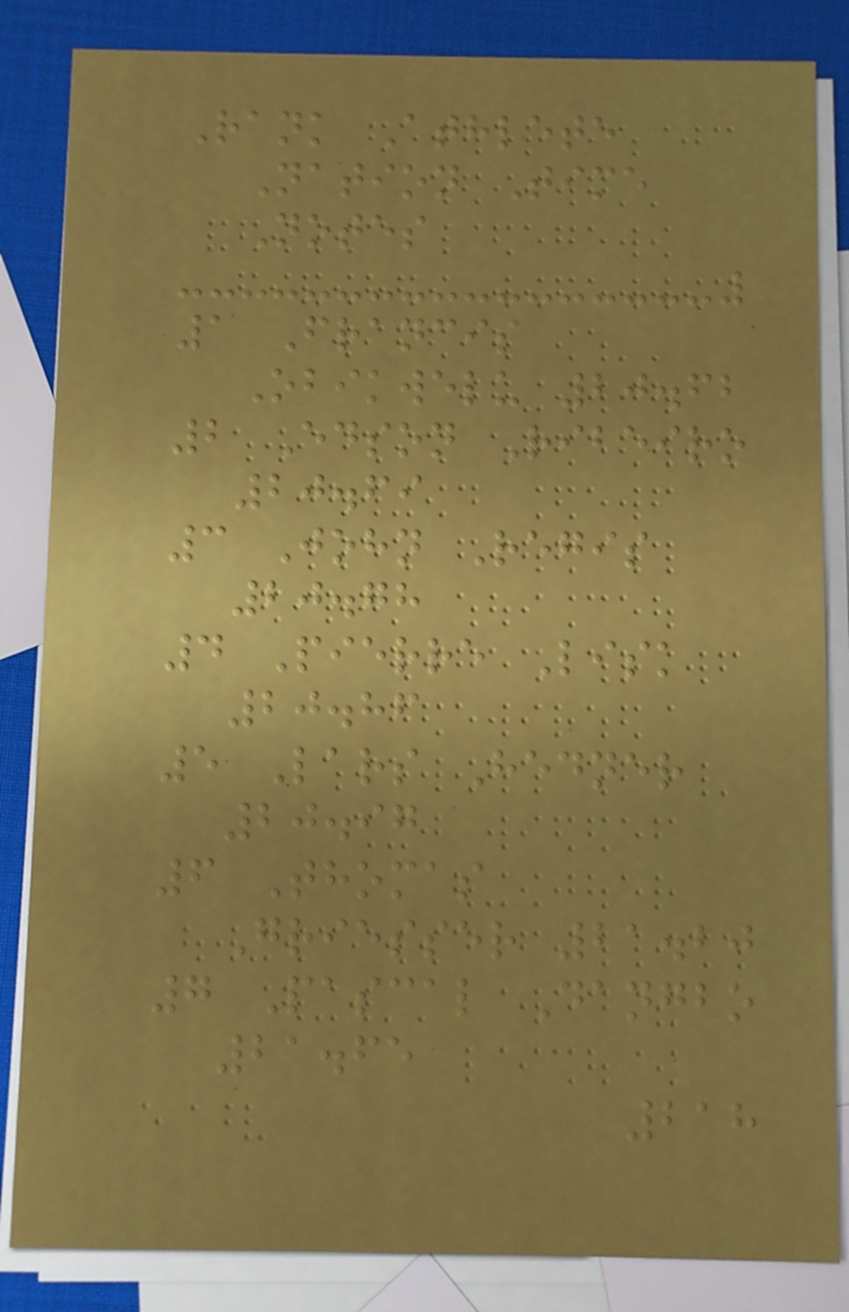Rank Athlete
Nation Time
Notes
1 Francis
Obikwelu 20.62
2 Edson Ribeiro
20.69
3 John Regis
20.78
4 Pierre Lisk
20.86
5 Lars Hedner
20.97
6 Thomas
Griesser 21.20
7 Pascal Dangbo
21.65
218
